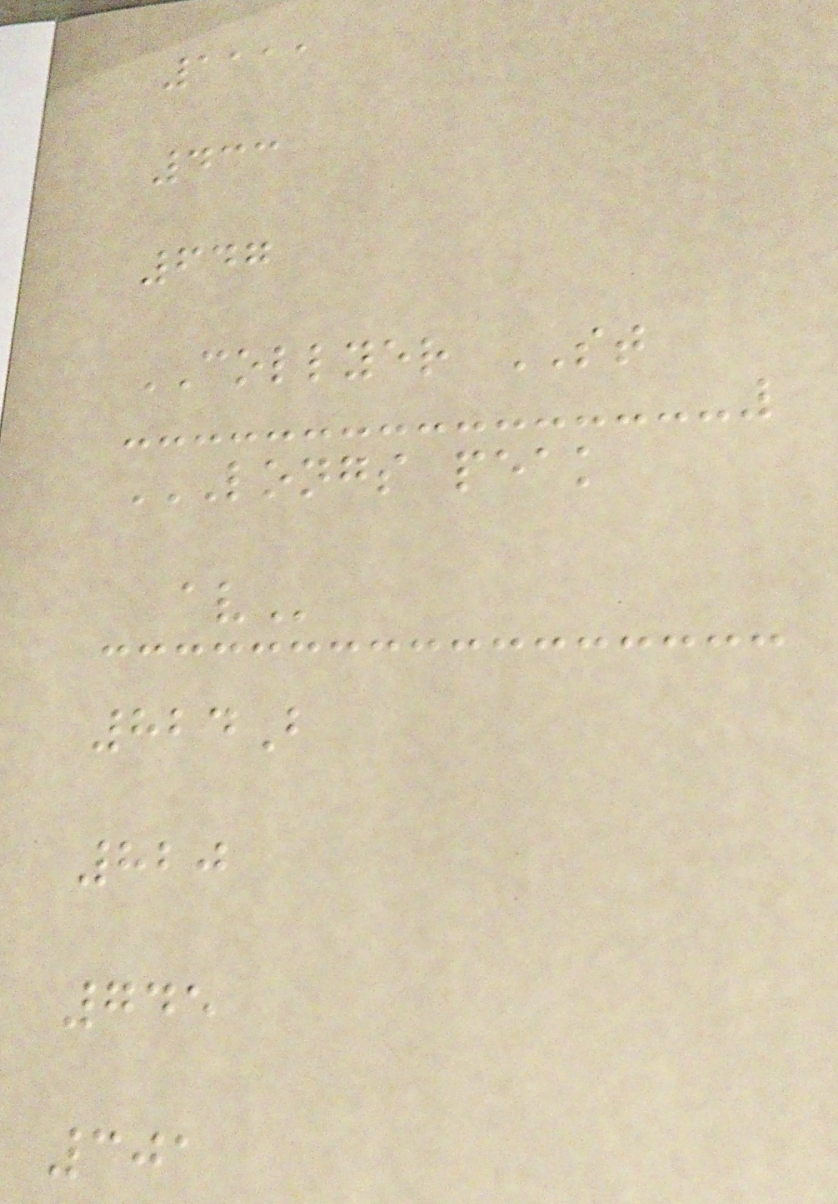1111
433
647
COLLYER ST
LONGS PEAK
AV
824B
820
745
301
